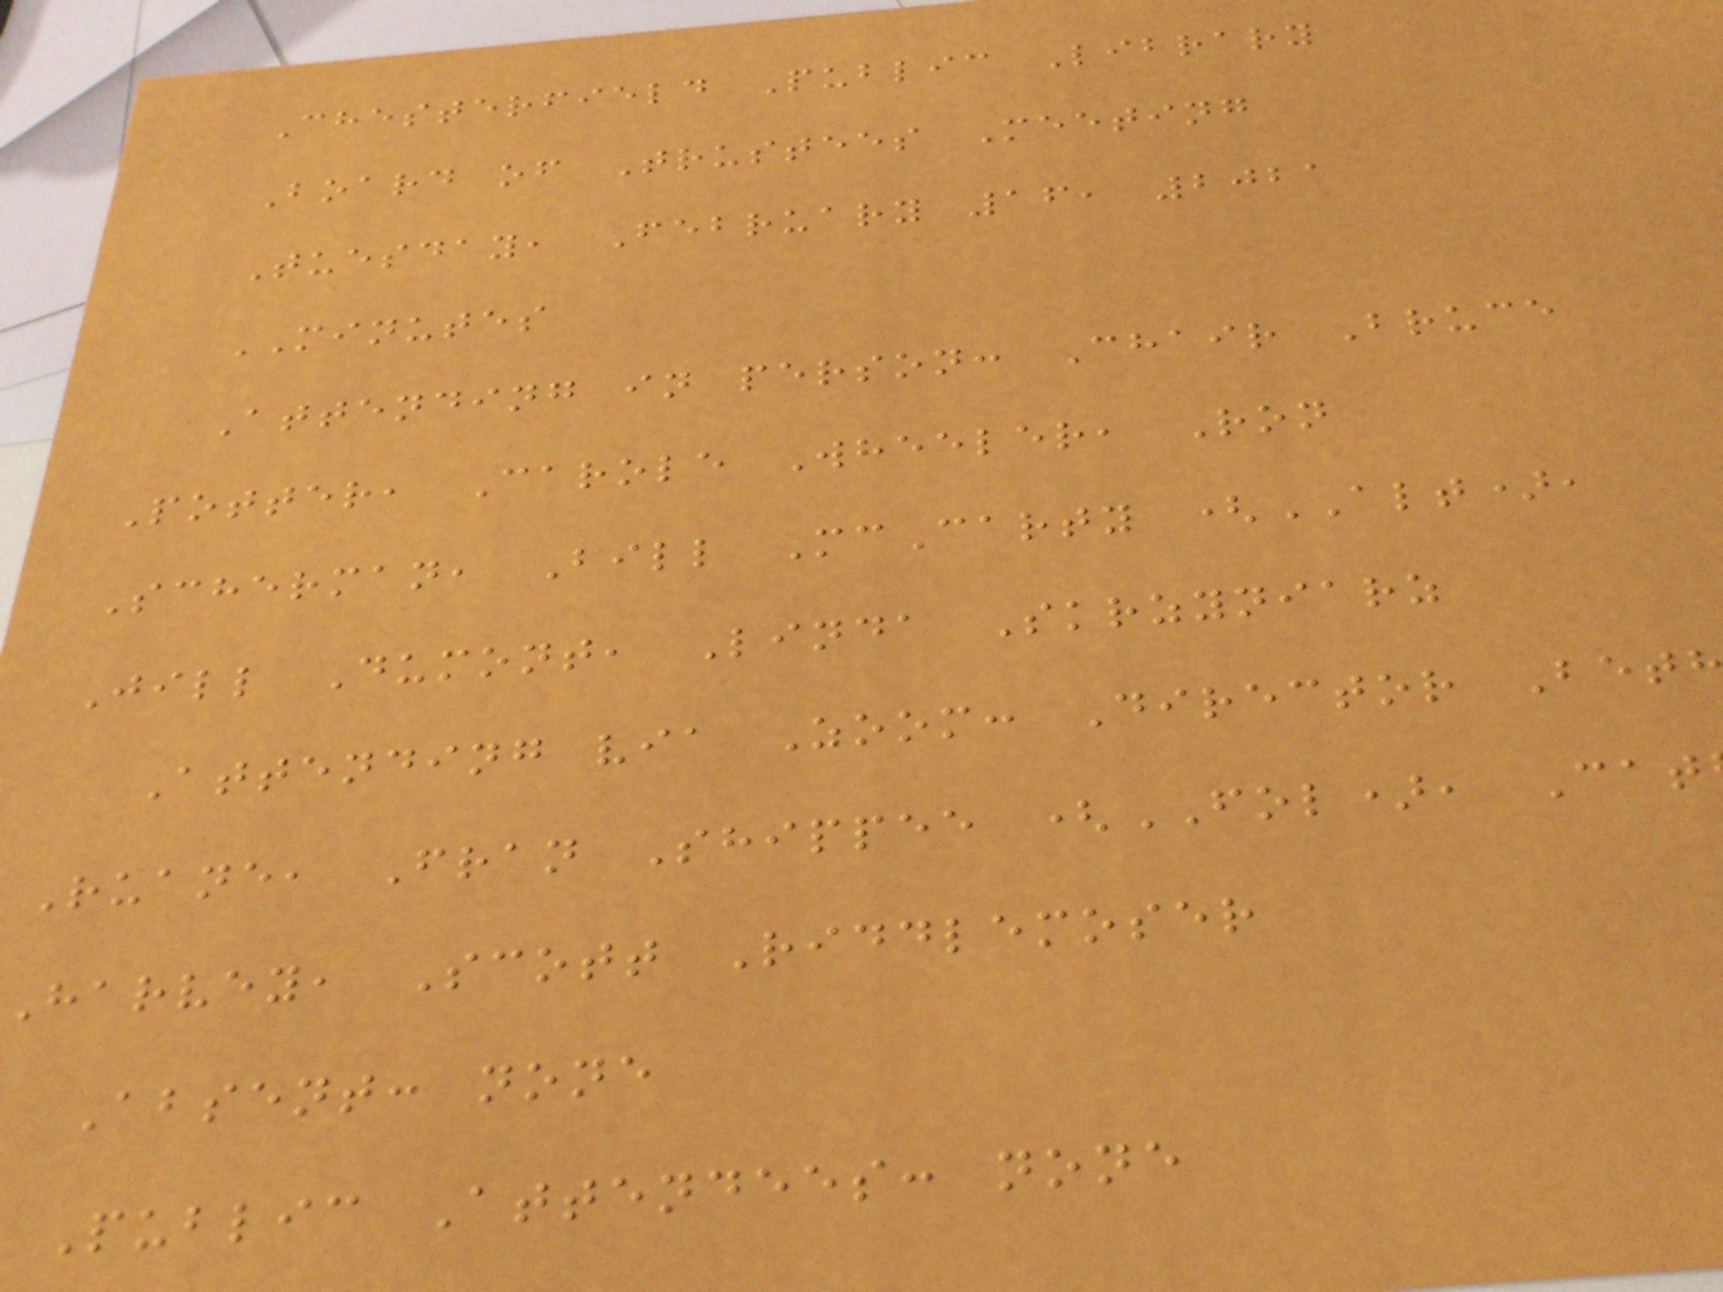Chesterfield Public Library
Board of Trustees Meeting
Tuesday, February 16, 2021
MINUTES
Attending in person: Chair Bruce
Potter, Carole Wheeler, Ron
Scherman, Bill McCarty (ALT),
Jill Dumont, Linda Skrzyniarz
Attending via Zoom: Director Bet
Ruane, Fran Shippee (FOL), Cat
harvey, Scott Riddlemoser
Absent: none
Public Attendees: none
